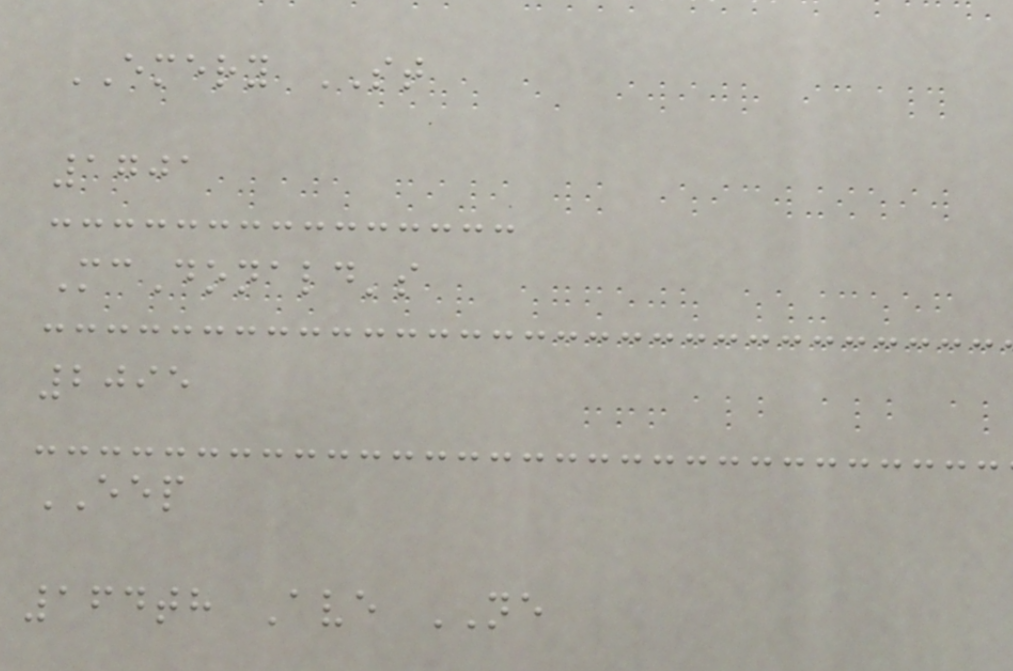EMERY ST
1701
McDonald's
2095
EEP
164th Ave NE
